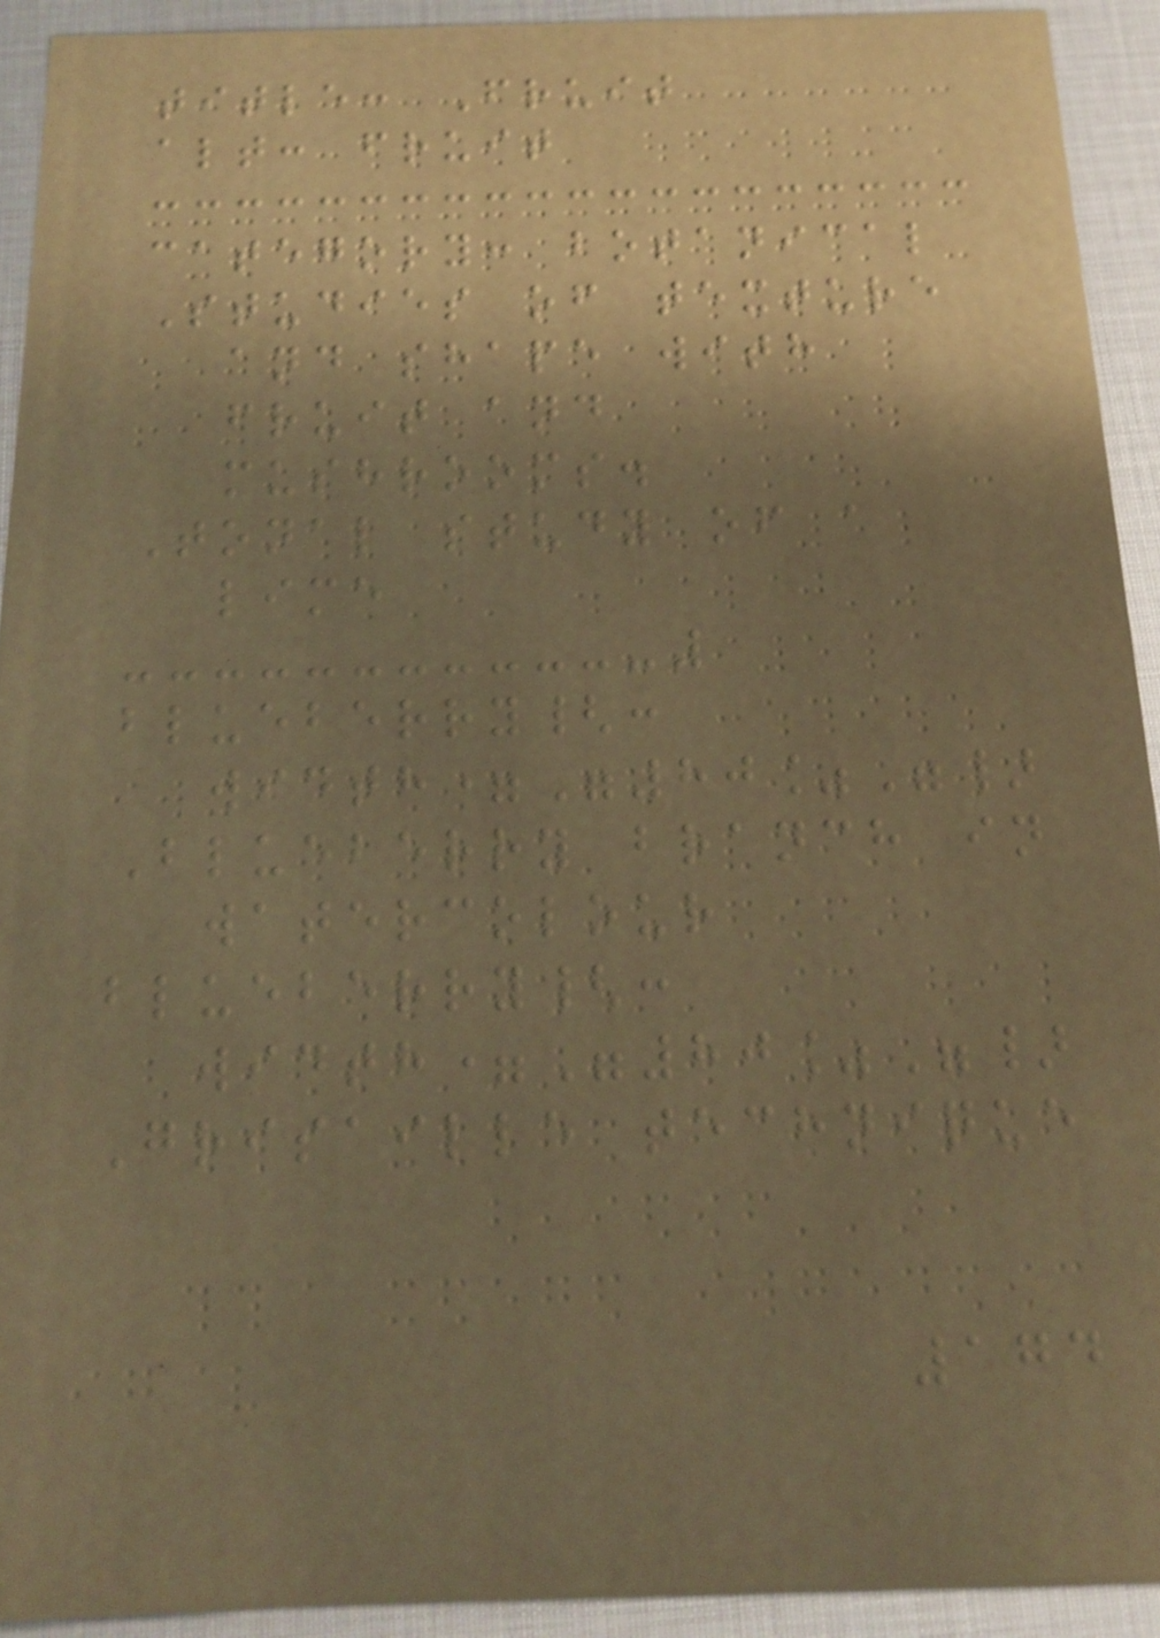title: Fruit
alt: fruit
category: botanical
Studies of texture
and shape with
fruit and
mushrooms.
Tonal study of a
lime
blueberry{:
width="80%"}
Blueberry branch in
watercolour
blueberry{:
width="80%"}
Grisaille technique
174
